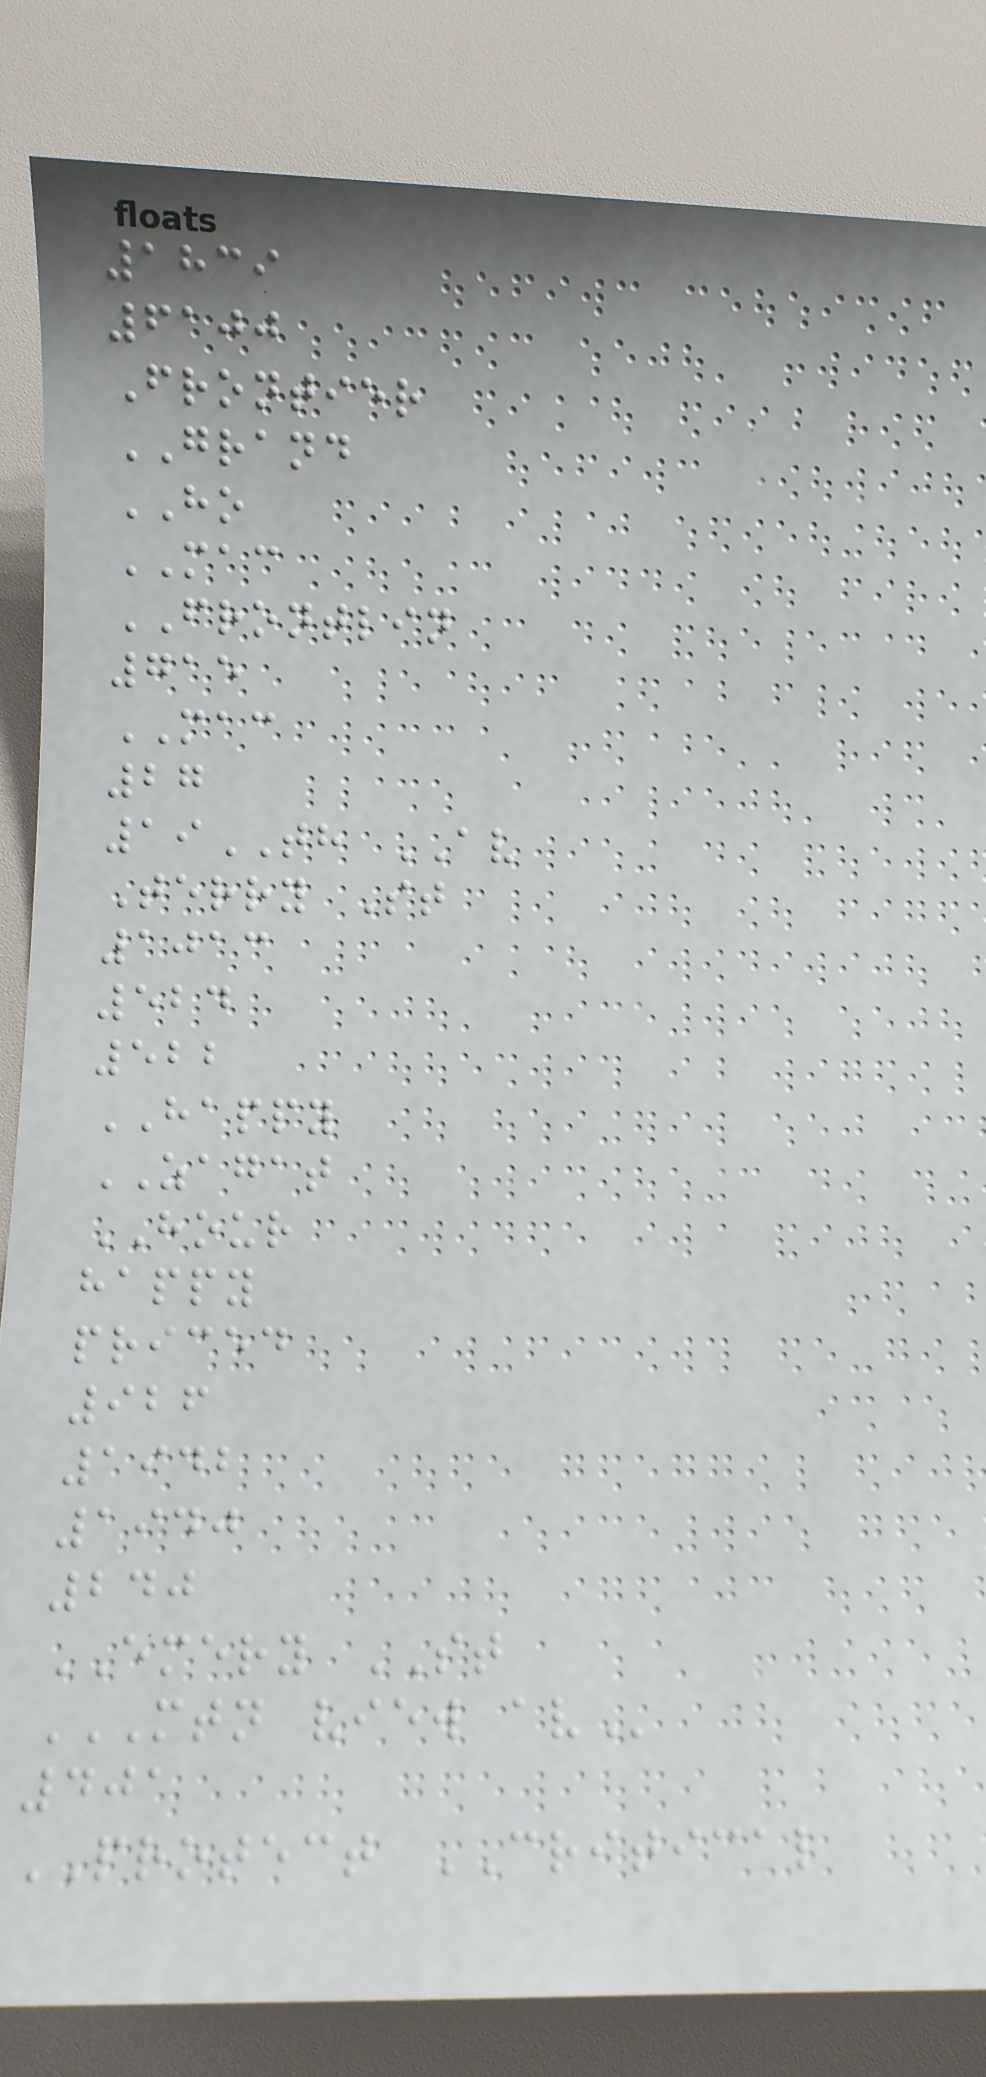1839
6100
Frontier
GRAND
HO
MAC
FRONTLIN
715
MAC
27
19TH AV
Terry St
1013
524
522
HAPPY
ZAGAT
HOUR
happy
priced
926
1942
1940
240
EMERY ST
MTN VIEW AV
401
PROTECT CRITICAL
